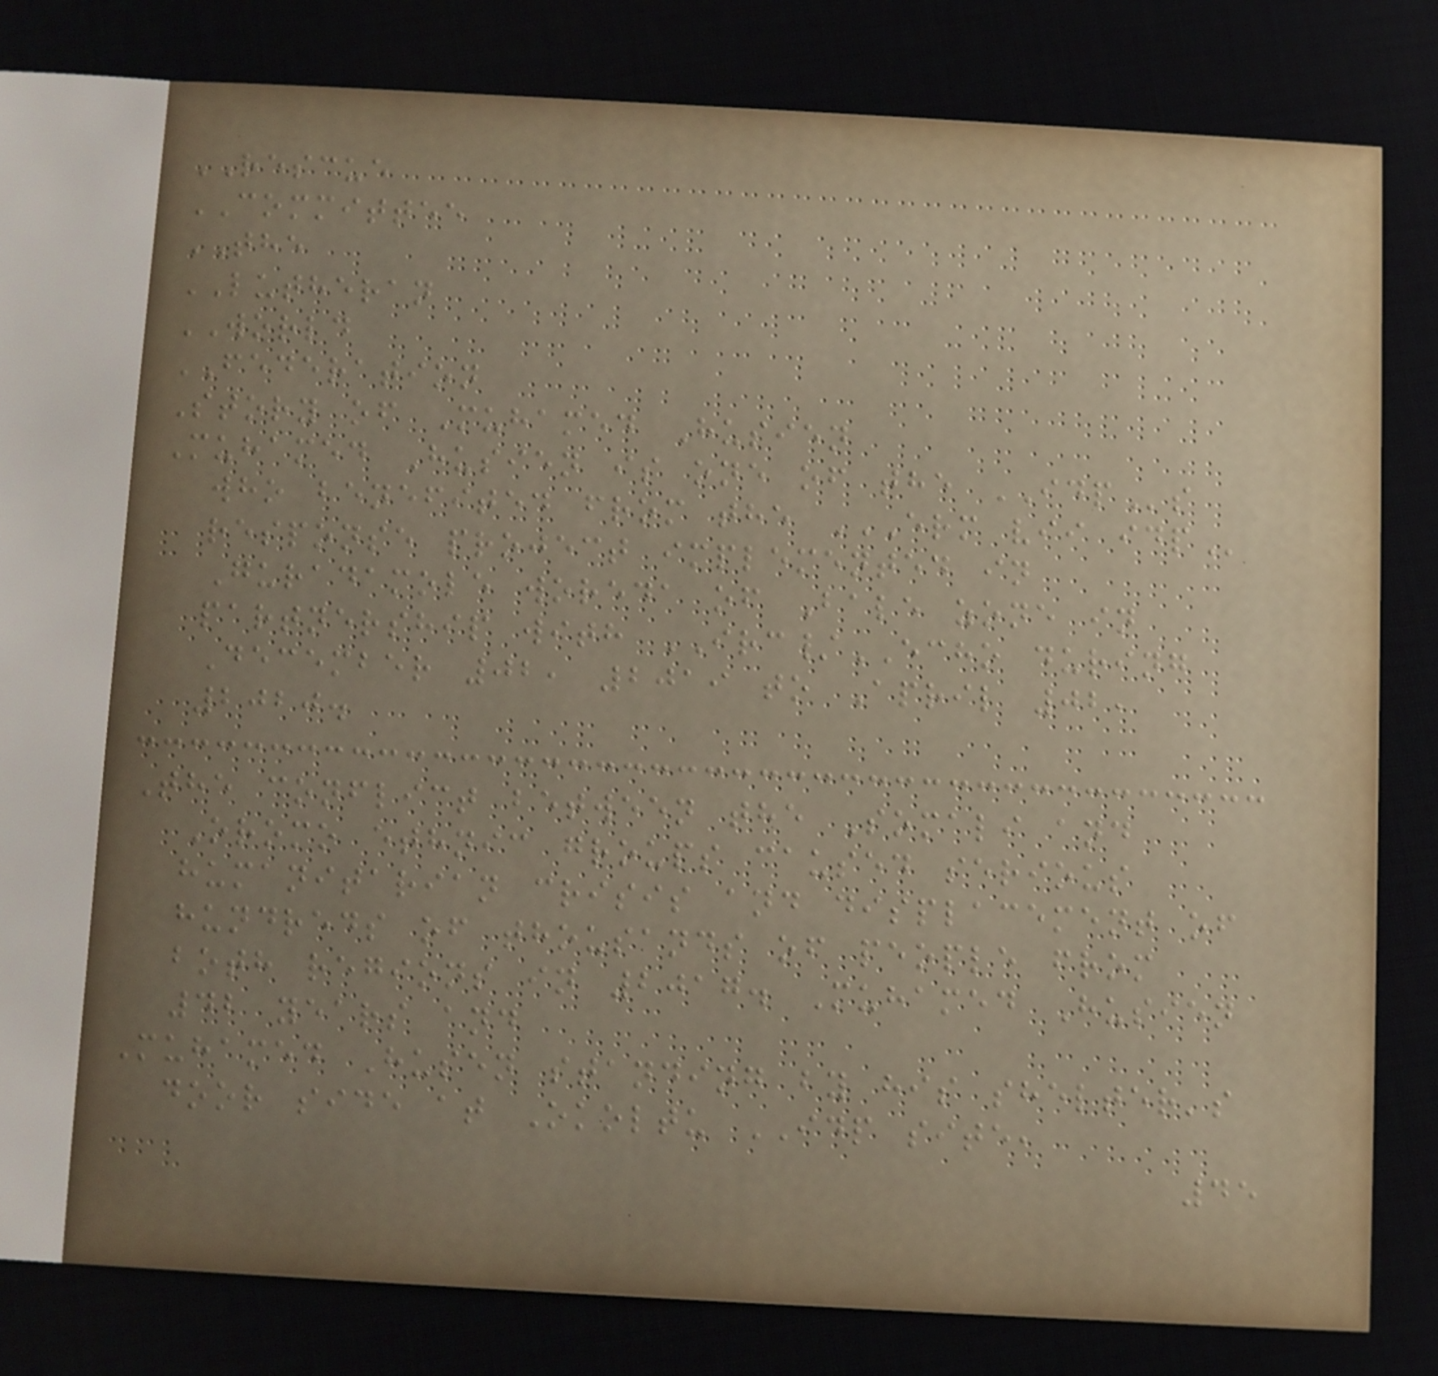RESCUE
COMMITTEE
THE
LUTHERAN
WORLD
FEDERATION
Story of Muhamed Husien
Muhamed Husien is one of the IDPs
who benefited from the ERM VII IDP
response project implemented in
Guradamole woreda of Bale zone in
partnership with IRC/ECHO during
December 02, 2019 to April 02,
2020.
The conflict between the Somali and
Oromo ethnic groups caused serious
humanitarian crisis and displacement of
hundreds of thousands of people from
both regions in 2017. Muhamed Husien
42 years and
Muhamed Husen standing by his shelter's
door side at Okoltu IDP site,
45
